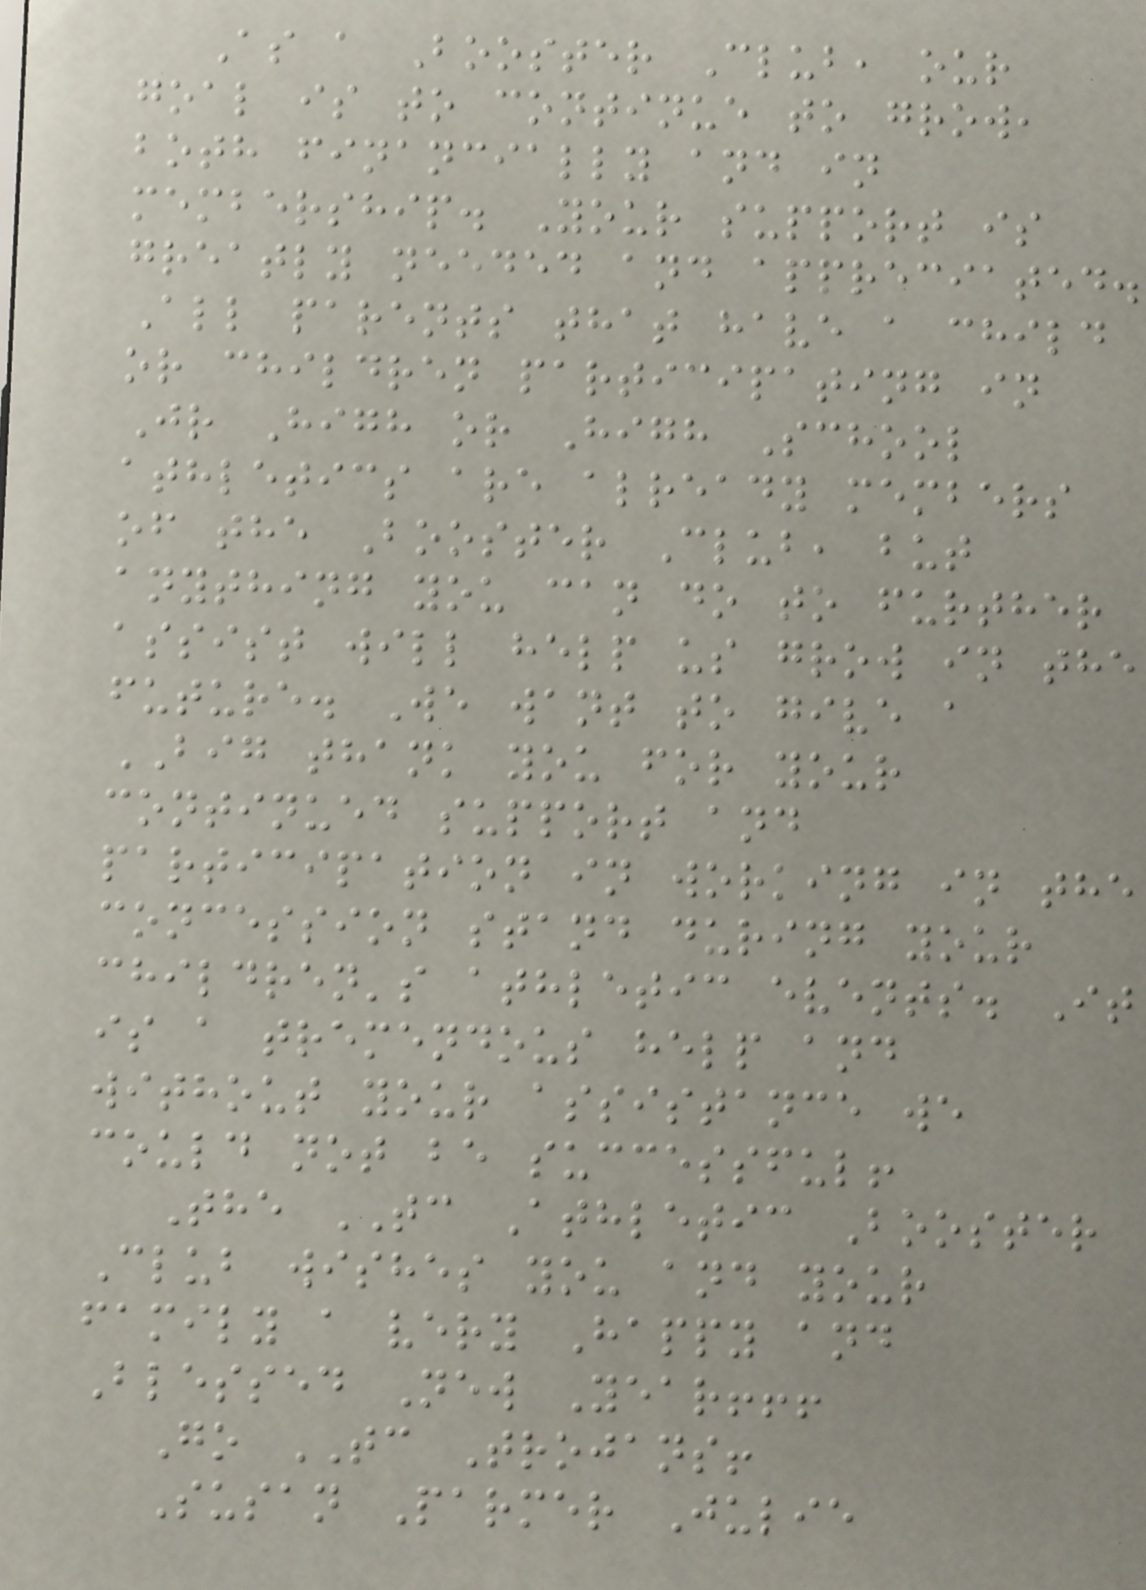As a Booster Club, our
goal is to continue to grow,
both financially and in
membership. Your support is
greatly needed and appreciated.
All parents that have a child
or children participating in
Jr High or High School
athletics are already members
of the Booster Club, but
anything you can do to further
assist will help us grow in the
future. We want to give a
BIG thank you for your
continued support and
participation in working in the
concession stand during your
children's athletic events. It
is a tremendous help and
without your assistance we
could not be successful!
The TC Athletic Booster
Club wishes you and your
family a very Happy and
Blessed New Year!!!
Go TC Trojans!
Susan Parmer Julie
